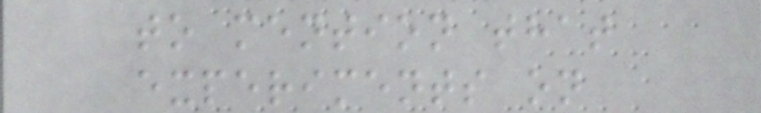to mention that
experiments on
